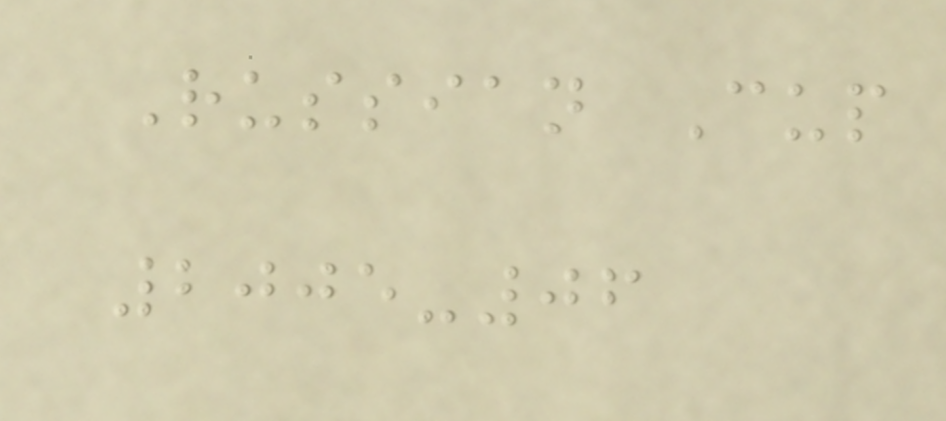Russian Cup
2005-06
